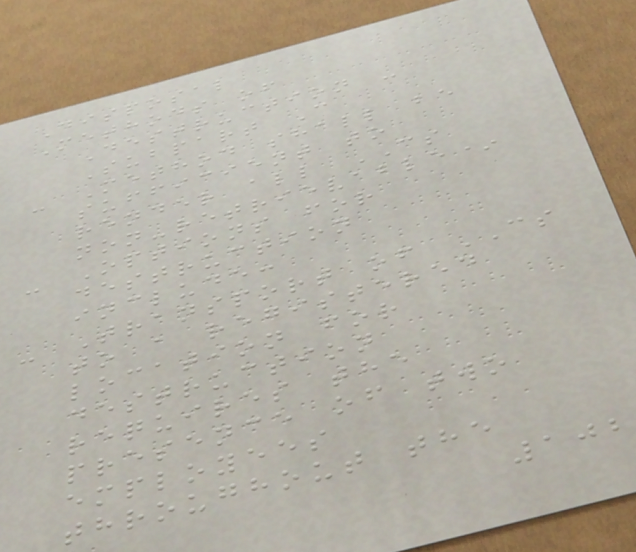Disposal
Methods of
Destruction -
Subpart C
- Method shall be
sufficient to
render all CS
non-retrievable*
- Options for
destruction
include:
- Transport of CS
to a registered
location for
destruction
requires the
presence of two
employees
throughout the
102
